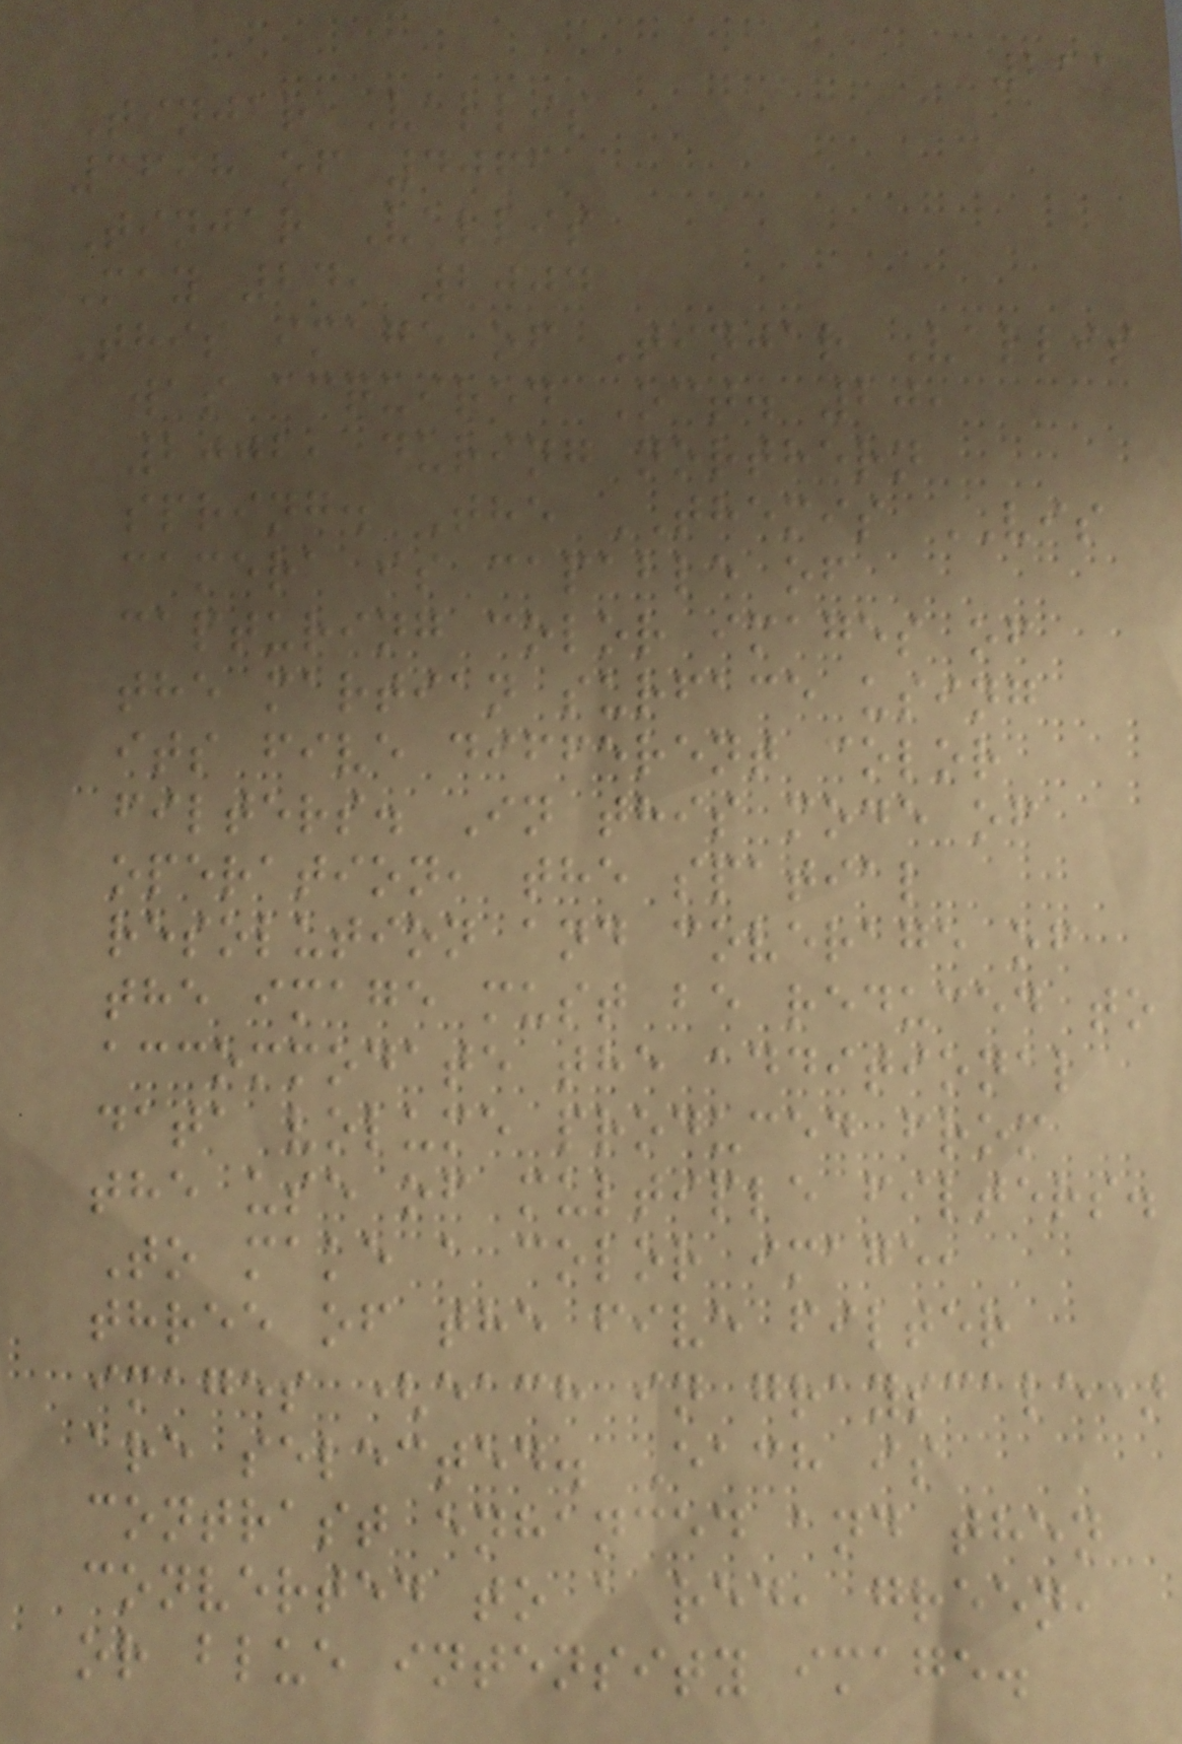211
Tinjar Vallis
3698 of 4061
Tinjar Vallis
May 24, 2004
This image of Tinjar Vallis
was acquired Oct. 20,
2002, during northern
spring. The THEMIS VIS
camera is capable of
capturing color images of
the martian surface using
its five different color
filters. In this mode of
operation, the spatial
resolution and coverage of
the image must be reduced to
accommodate the additional
data volume produced from
the use of multiple filters.
To make a color image,
three of the five filter
images (each in grayscale)
are selected. Each is
contrast enhanced and then
converted to a red, green,
or blue intensity image.
